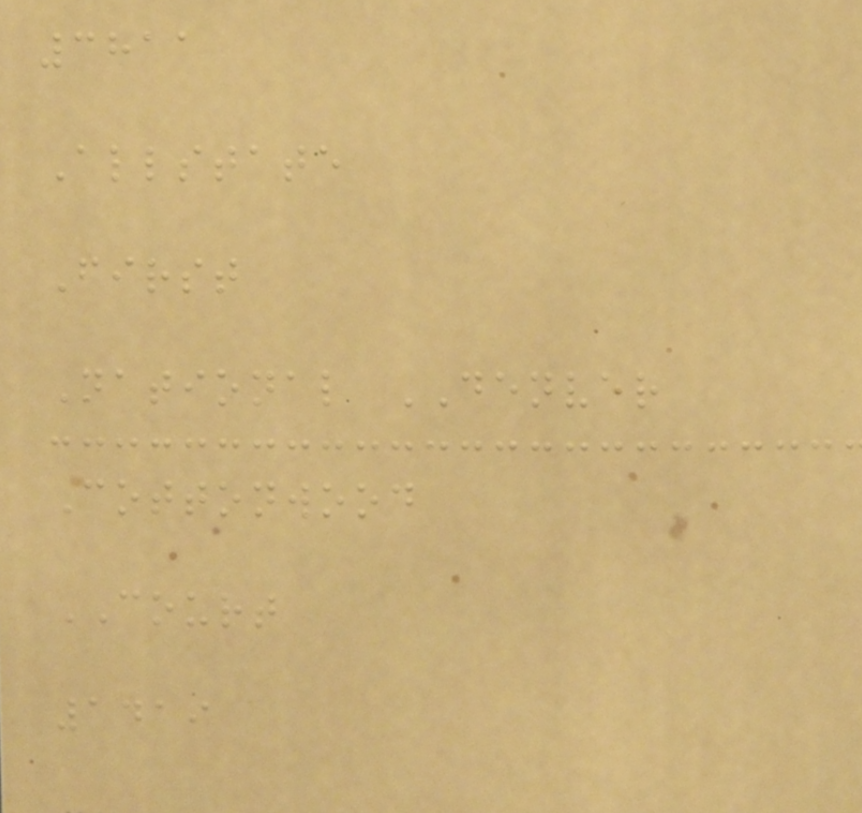3811
Allstate
First
National DENVER
Cottonwood
COURT
1419
